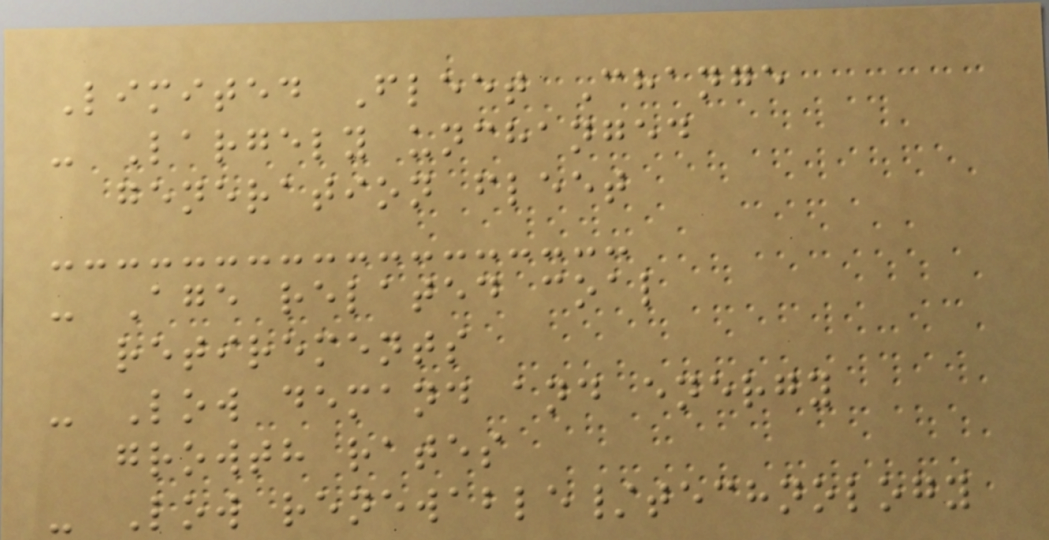Limited Fleet Change
- Largely unchanged
generation fleet
- Age related coal
retirements
- Low demand and energy
growth rates
- Low renewable/technology
